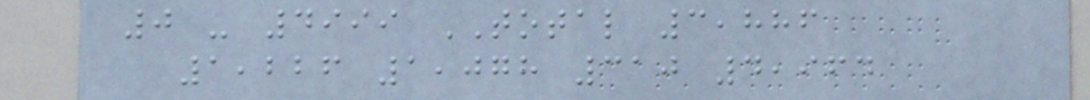0 - 4999 TOTAL 3,886
1,226 1,078 310 4,964
